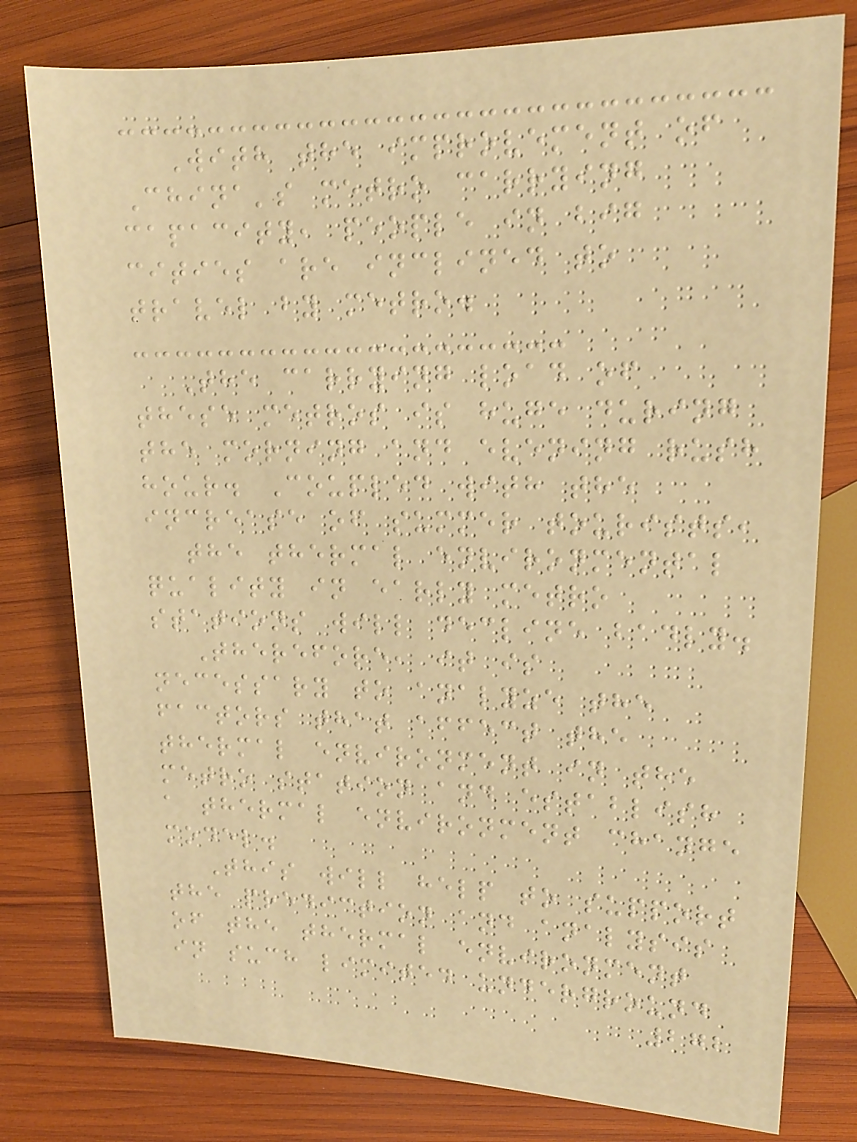With the improvement of
China's metro carrying
capacity, people in big
cities are inclined to
travel by metro.
The carrying load of
these metros is huge during
the morning and evening rush
hour. Coupled with the
increase of summer tourists,
the thermal environmental
quality in early metro
stations will decline badly.
Therefore, it is
necessary to analyze the
factors that affect the
thermal environment in the
metro station and establish
a thermal environment change
model.
This will help to support
the prediction and analysis
of the thermal environment
in such limited underground
272
